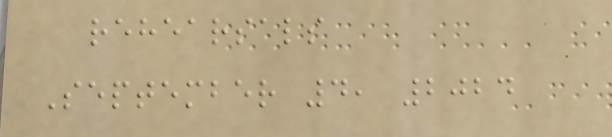rehearsals
September 4, 2024
